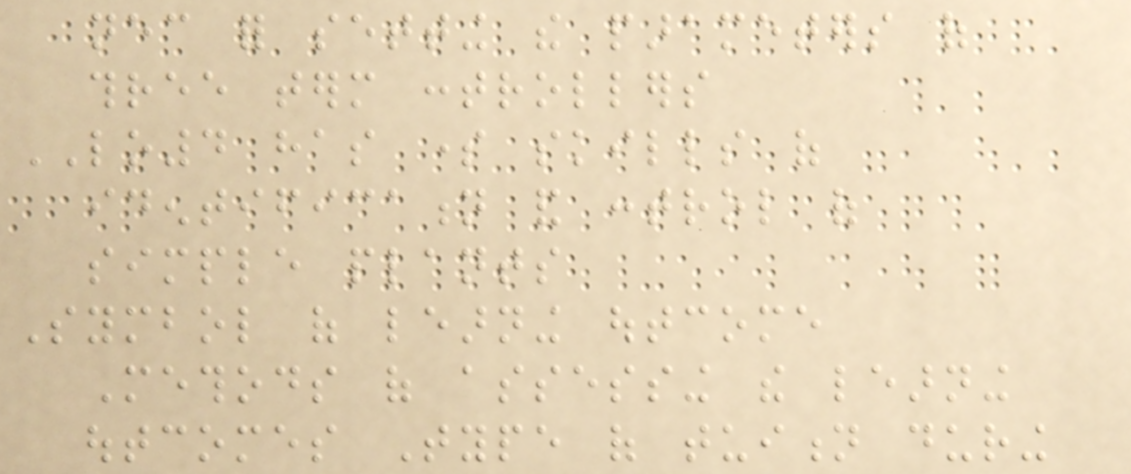necessary for setting the parameters of
three term controllers
LO4 has some skills of
identification and control of
simple plants
Symbol of learning outcome
Methods of assessing the learning
outcomes Type of tuition during
